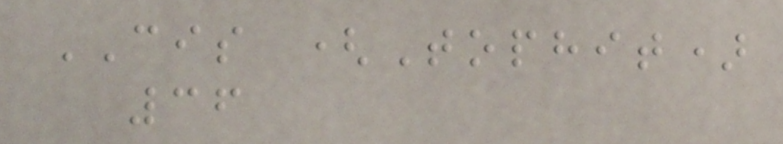CIS (Tophit)
36
